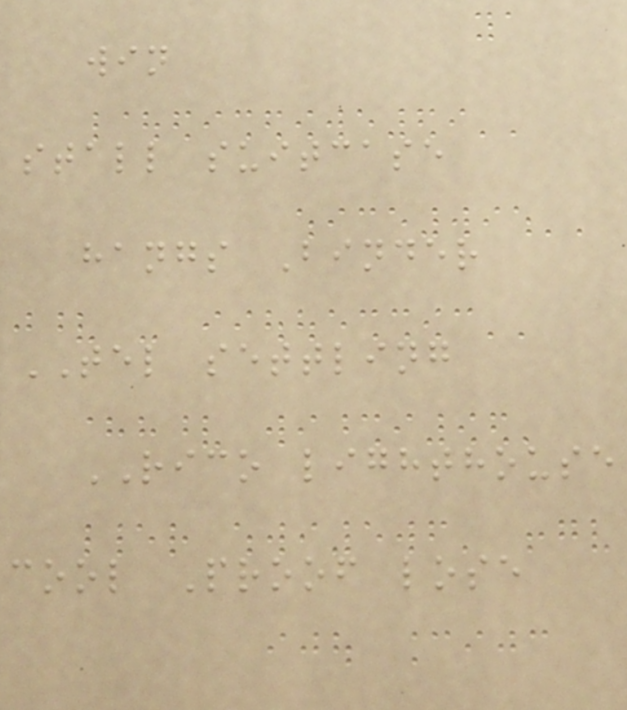win
stall suitcase
hangs Binder
TEL settling
RICO lighthouse
cool Proof lose
